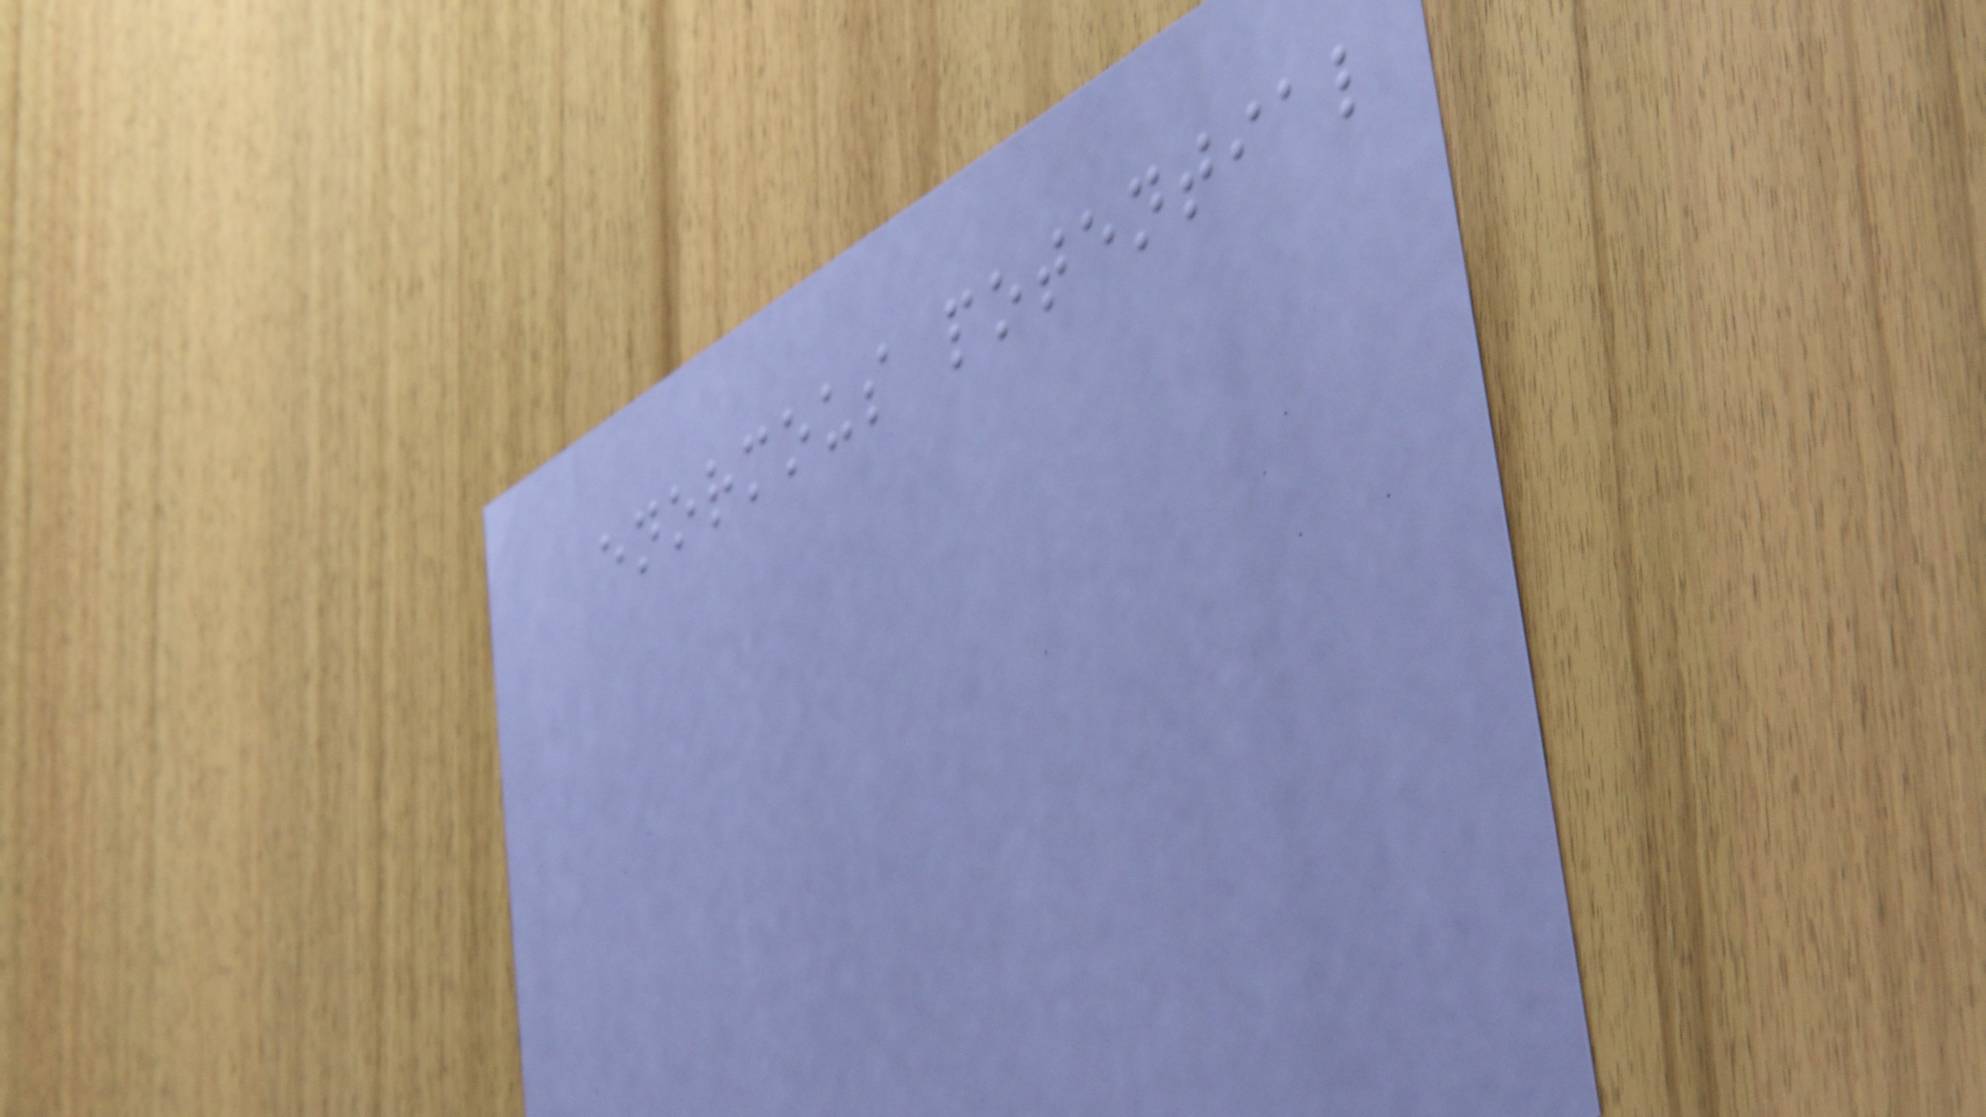enormous potential
